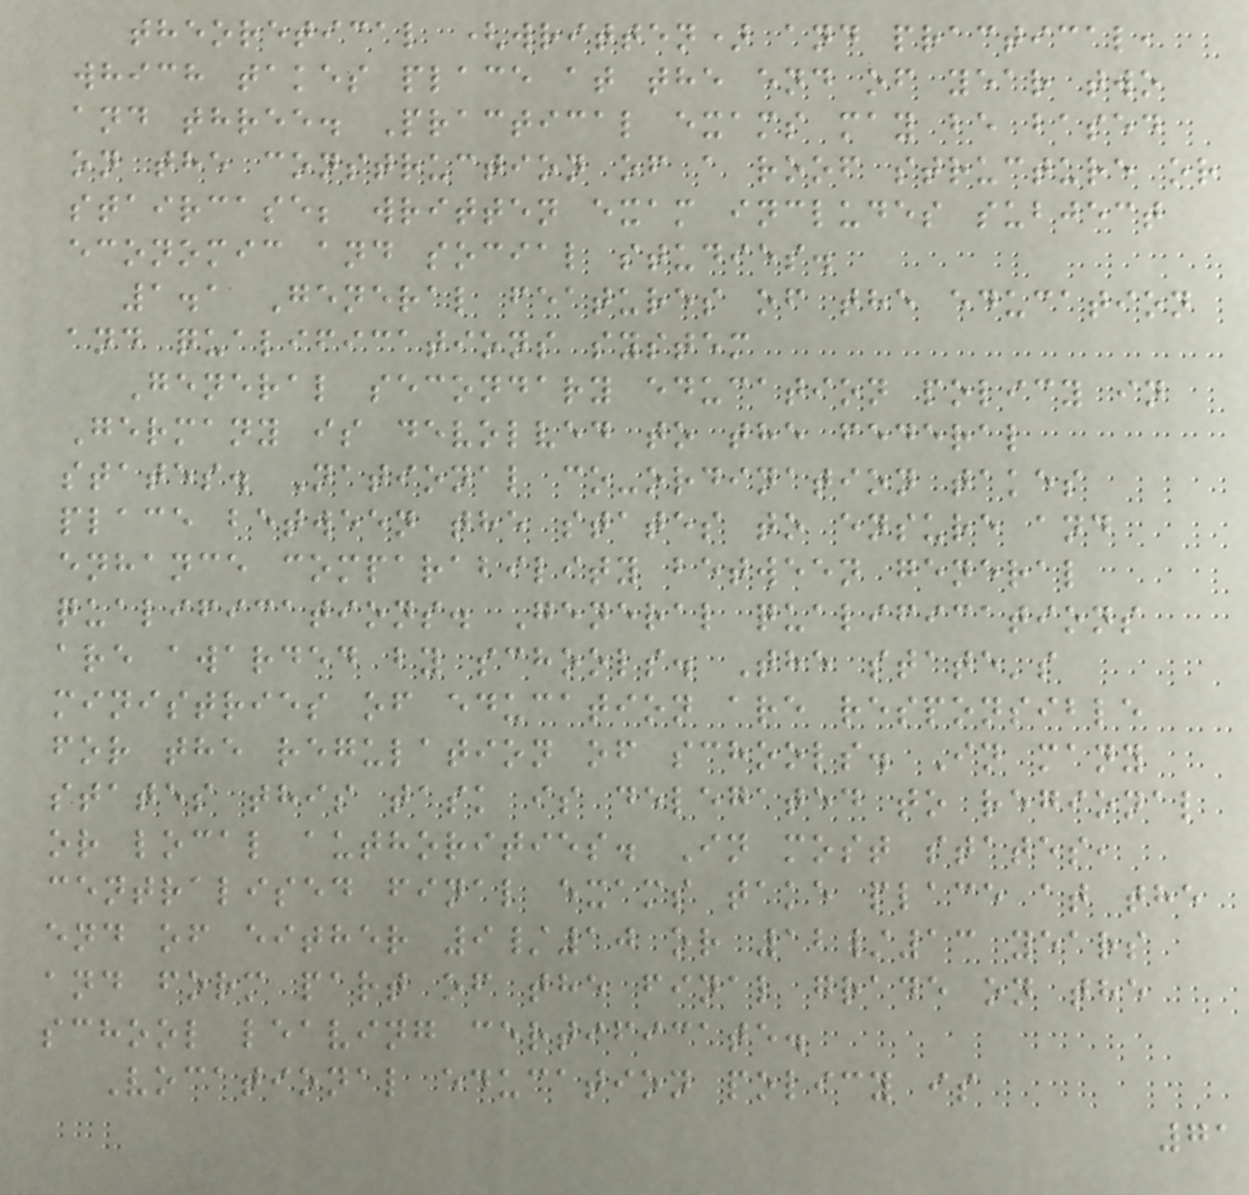theoretical (written) and practical,
which takes place at the end of year two
and three. Practical exams may be based
on the construction of a roof structure or
staircase; written exam includes subject
economic and social studies.
1.1 General features of the education
and qualifications system
General secondary education policy in
Germany is devolved to the federal
states. National co-ordination takes
place between the states to ensure and
enhance comparability between general
qualifications. General qualifications
are awarded by schools. The state's
ministries of education are responsible
for the regulation of schools. In many
states this task is delegated to regional
or local authorities. In most states,
centralised final exams take place at the
end of either 9/10 or 12/13 years
and form part of the final grade on the
school leaving certificate.
Vocational education policy is
71
